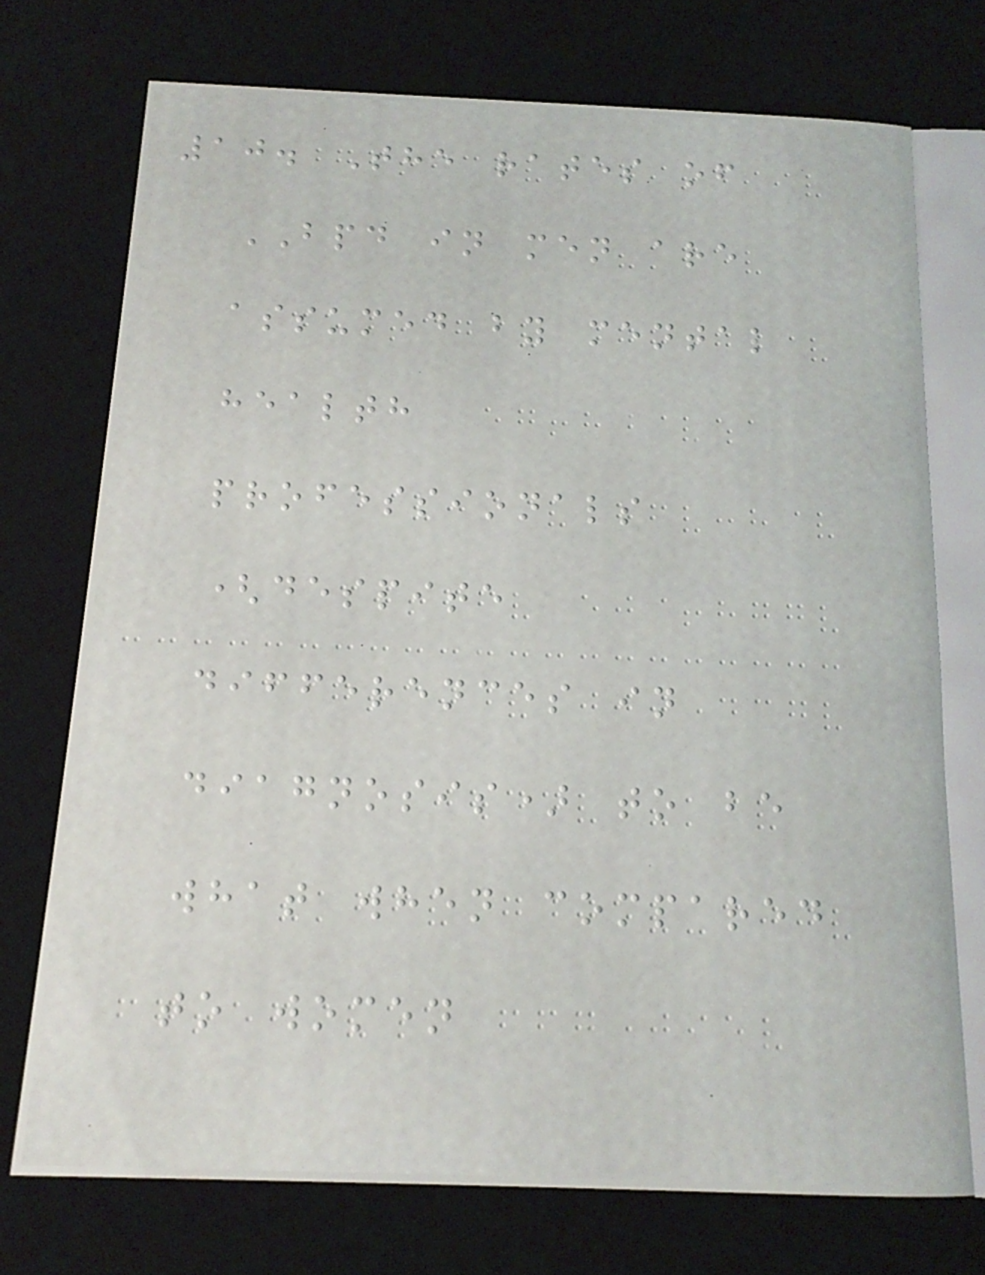10. The rates of
BPD in men are
assumed by mental
health
professionals
(despite
differences in
diagnosis) to be
what when compared
to women
